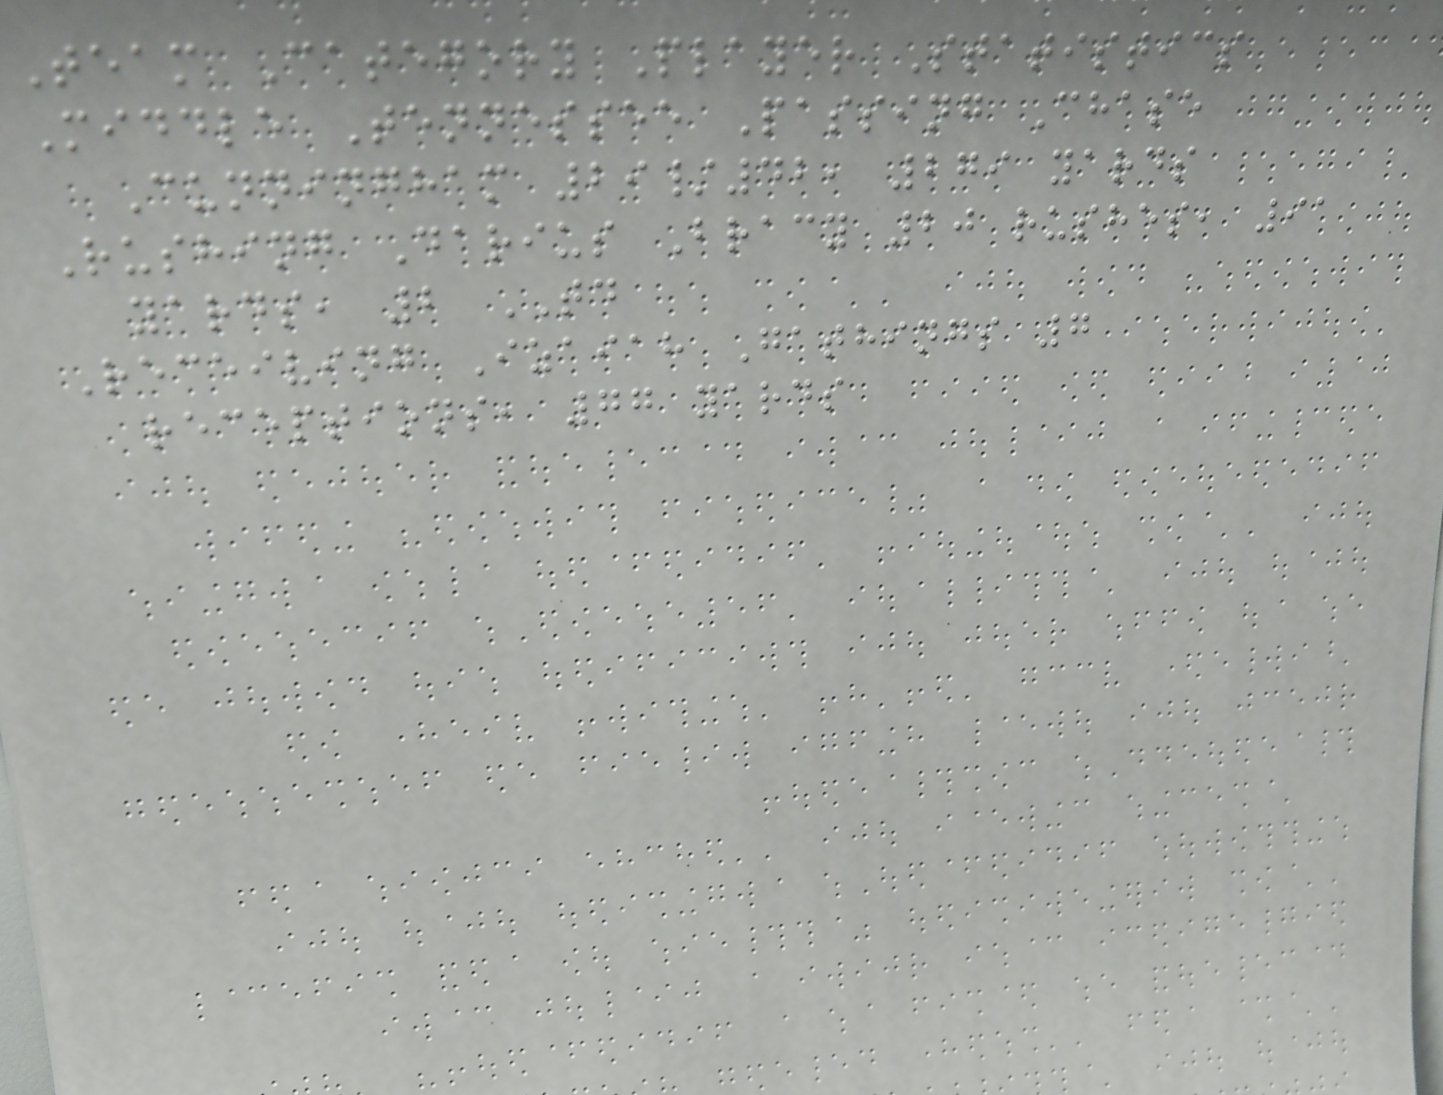Team Category Player Statistics
Middle Tennessee Passing Chase
Cunningham 29/42, 279 yards
Rushing Darius Bracy 20 rushes, 91
yards, 2 TD
Receiving Izaiah Gathings 7
receptions, 77 yards
